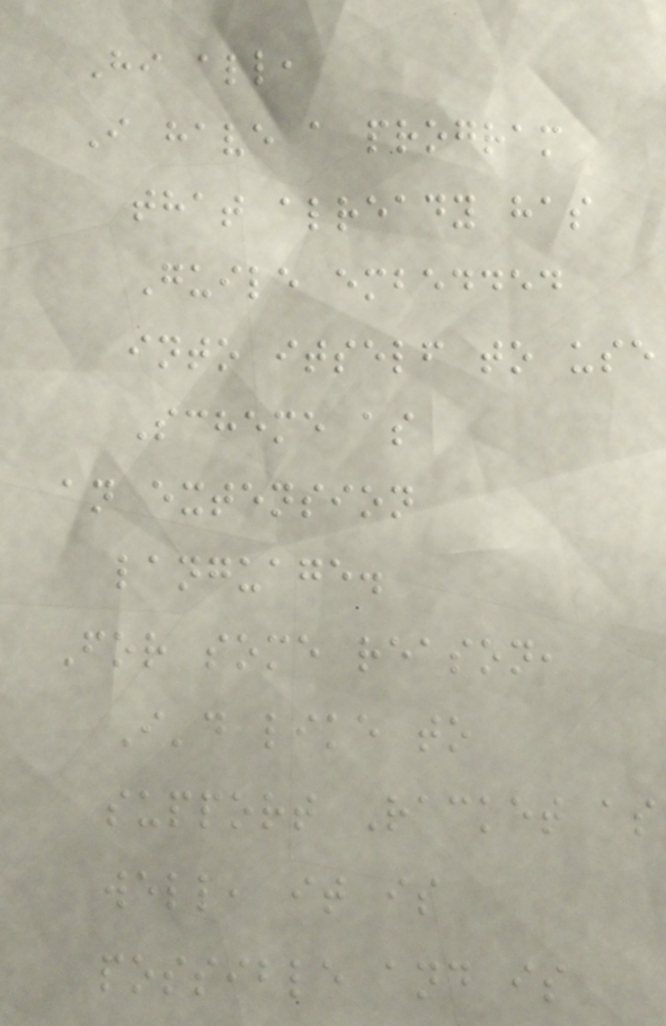Hi all,
I have a program
that already has
Guile embedded
into itself to use
Scheme as
an extension
language.
For some reason,
I'd like to
support Racket as
well, it is
possible and is
